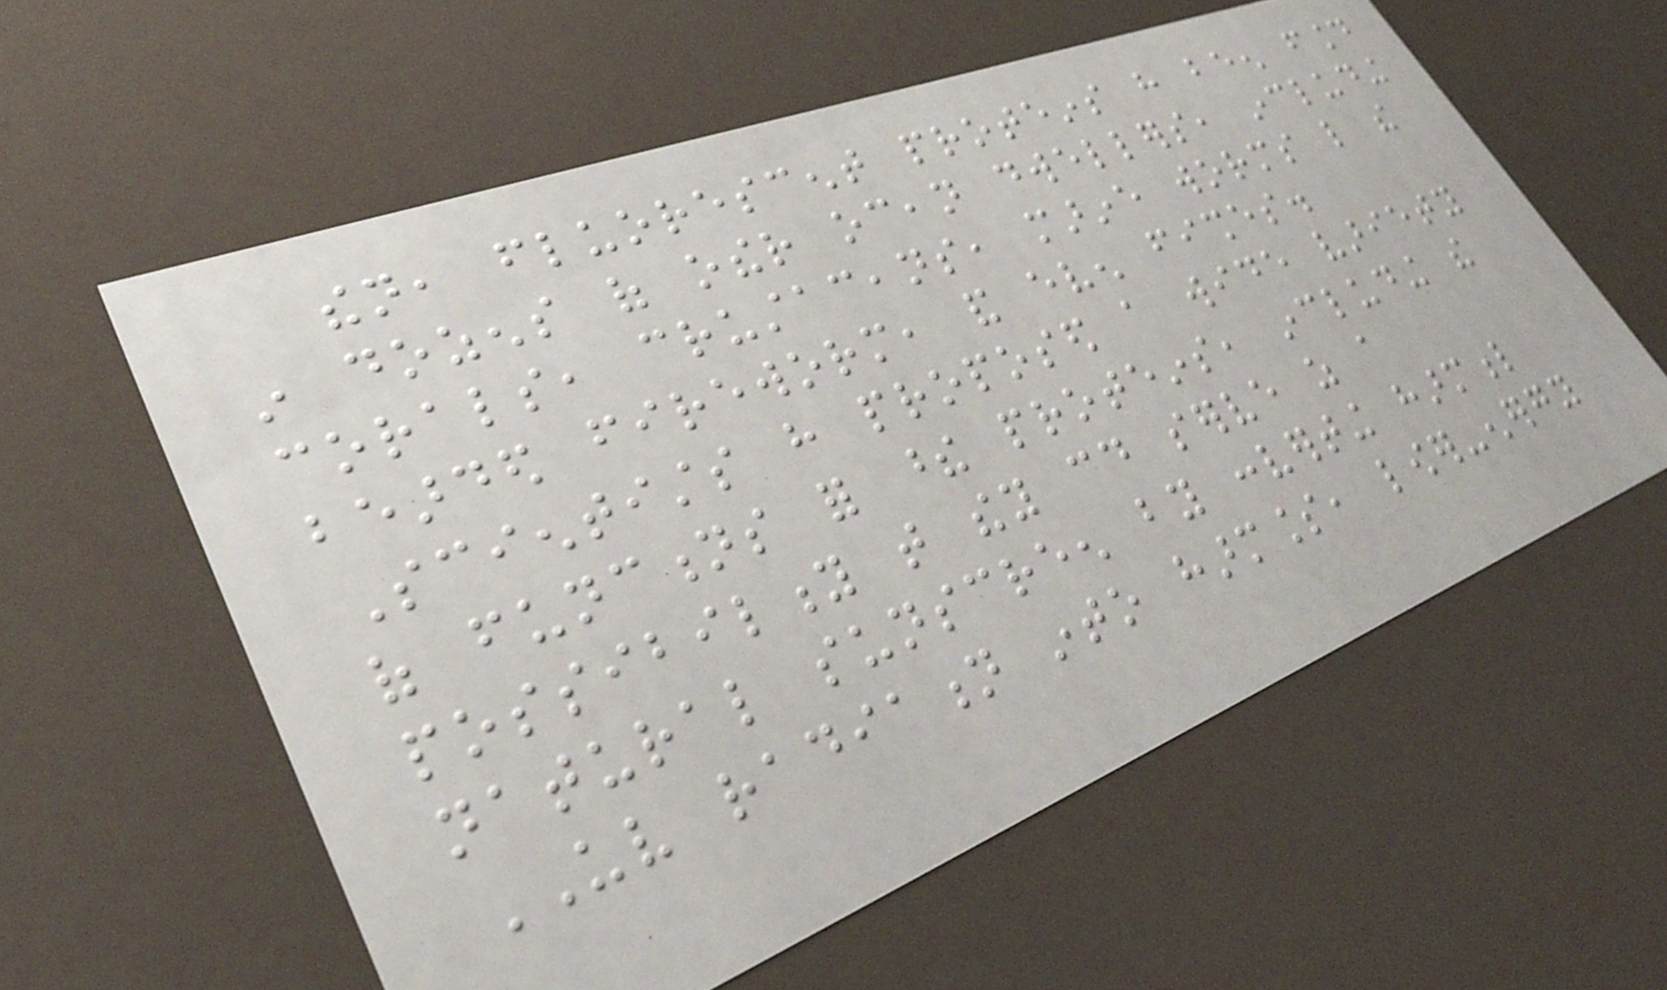then, fluorescent proteins have been found
in dozens of other ocean dwellers, including
corals, crustaceans, marine worms like the
bearded fireworm, and even fishes.
Scientists have proposed a wide variety
of functions for these proteins, including the
possibility that they could serve as a
natural sunscreen by converting harmful
UV radiation into harmless, lower-energy
